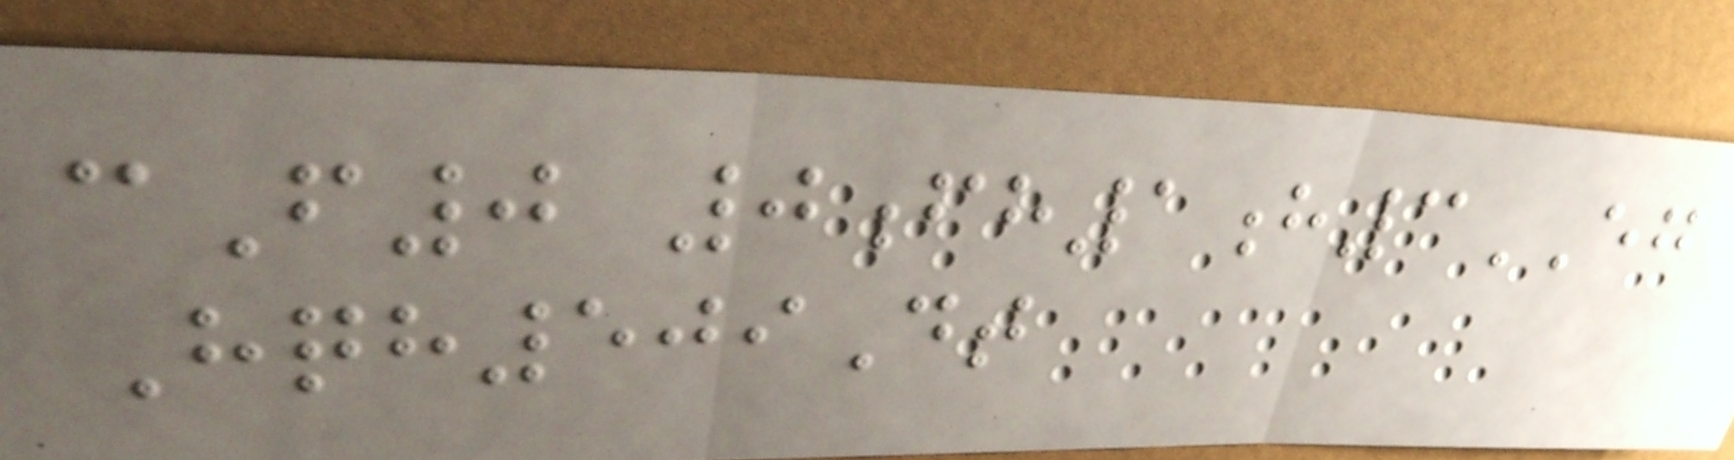cF0 0fh1h3EG
Hqh509Dt
